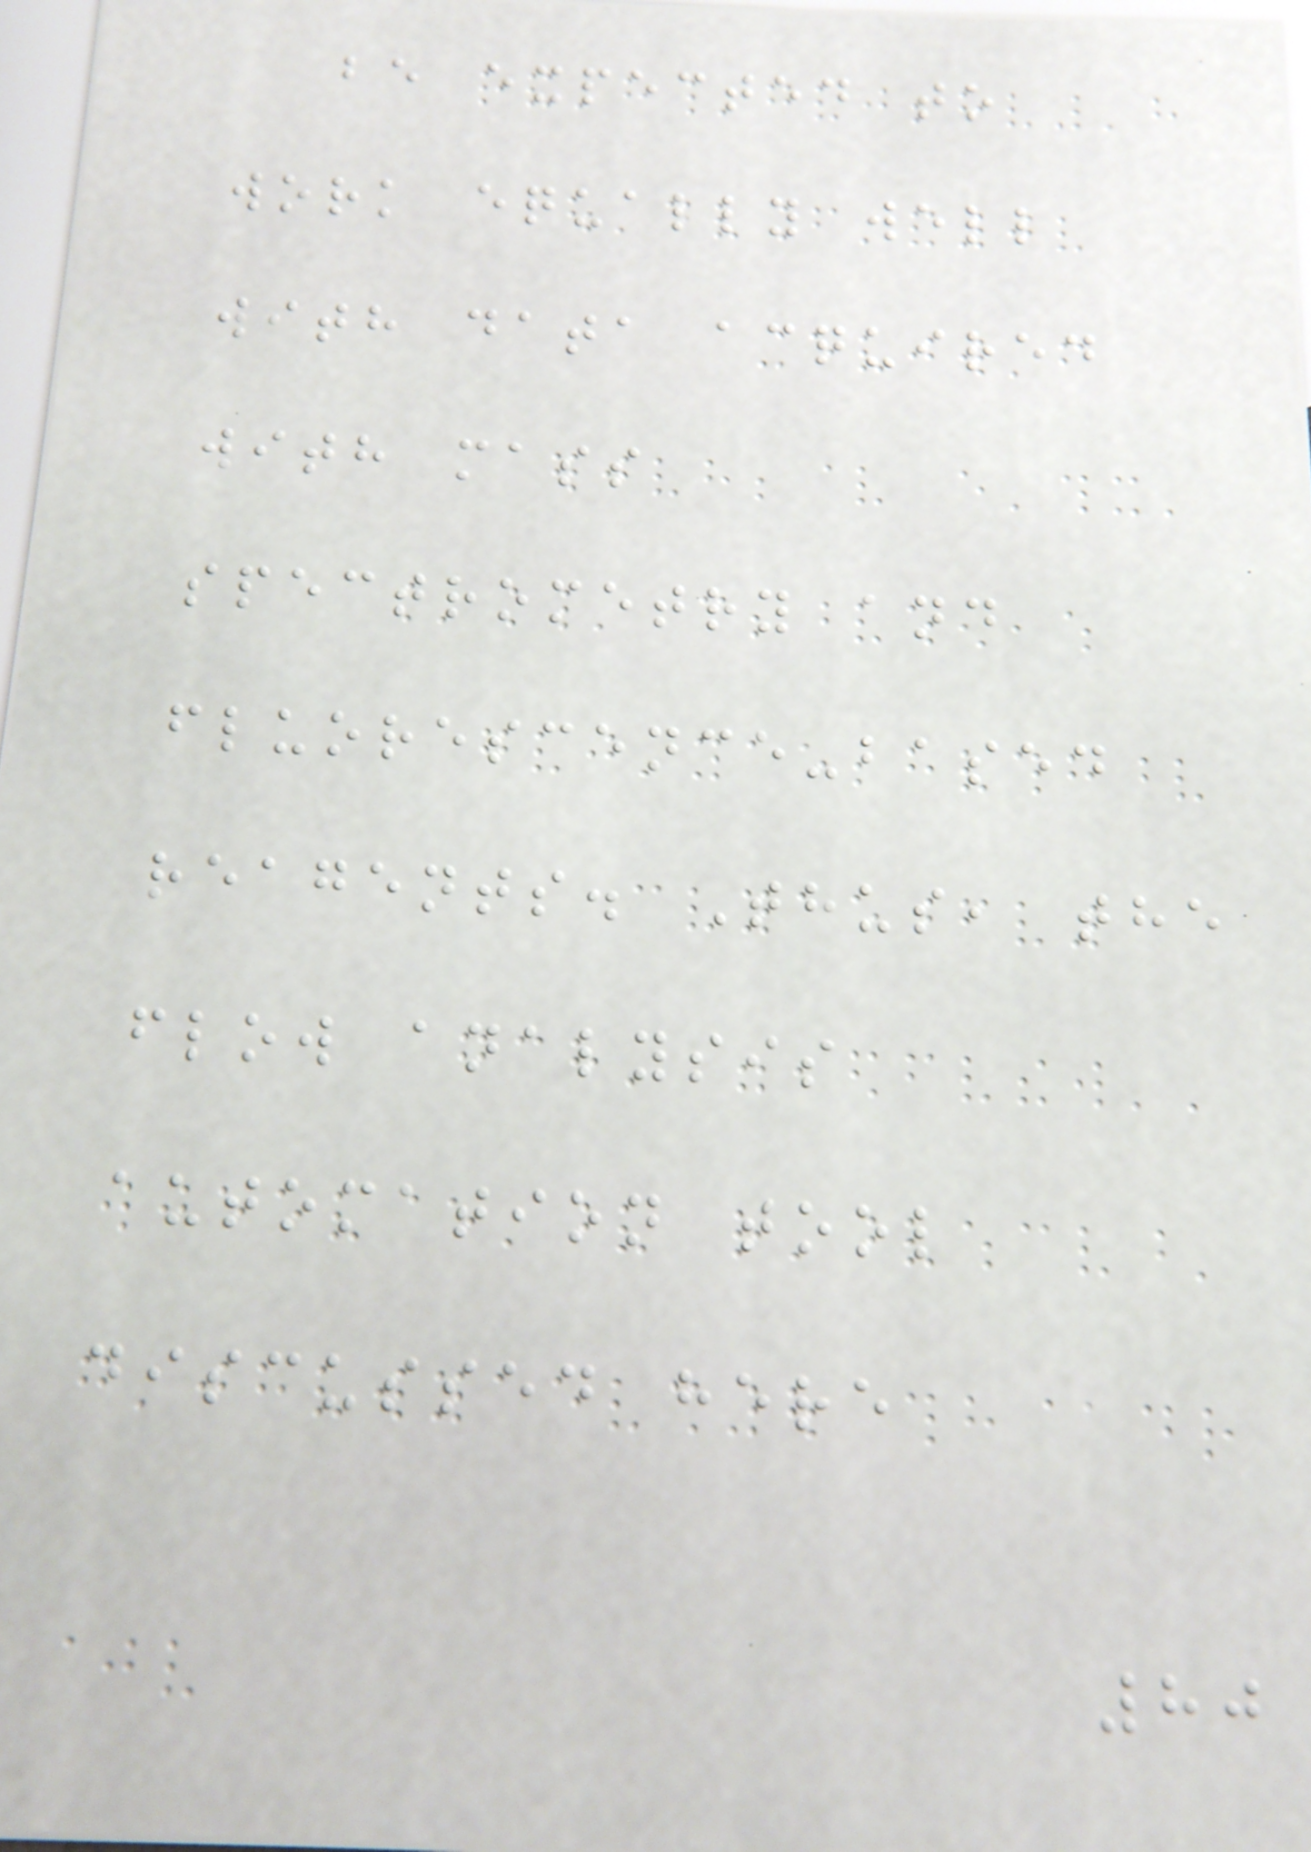be expected to
work equally well
with data acquired
with mass
spectrometry and
fluorescence-based
reagents. Thus, the
flow analysis
automation tool
discussed here
80
